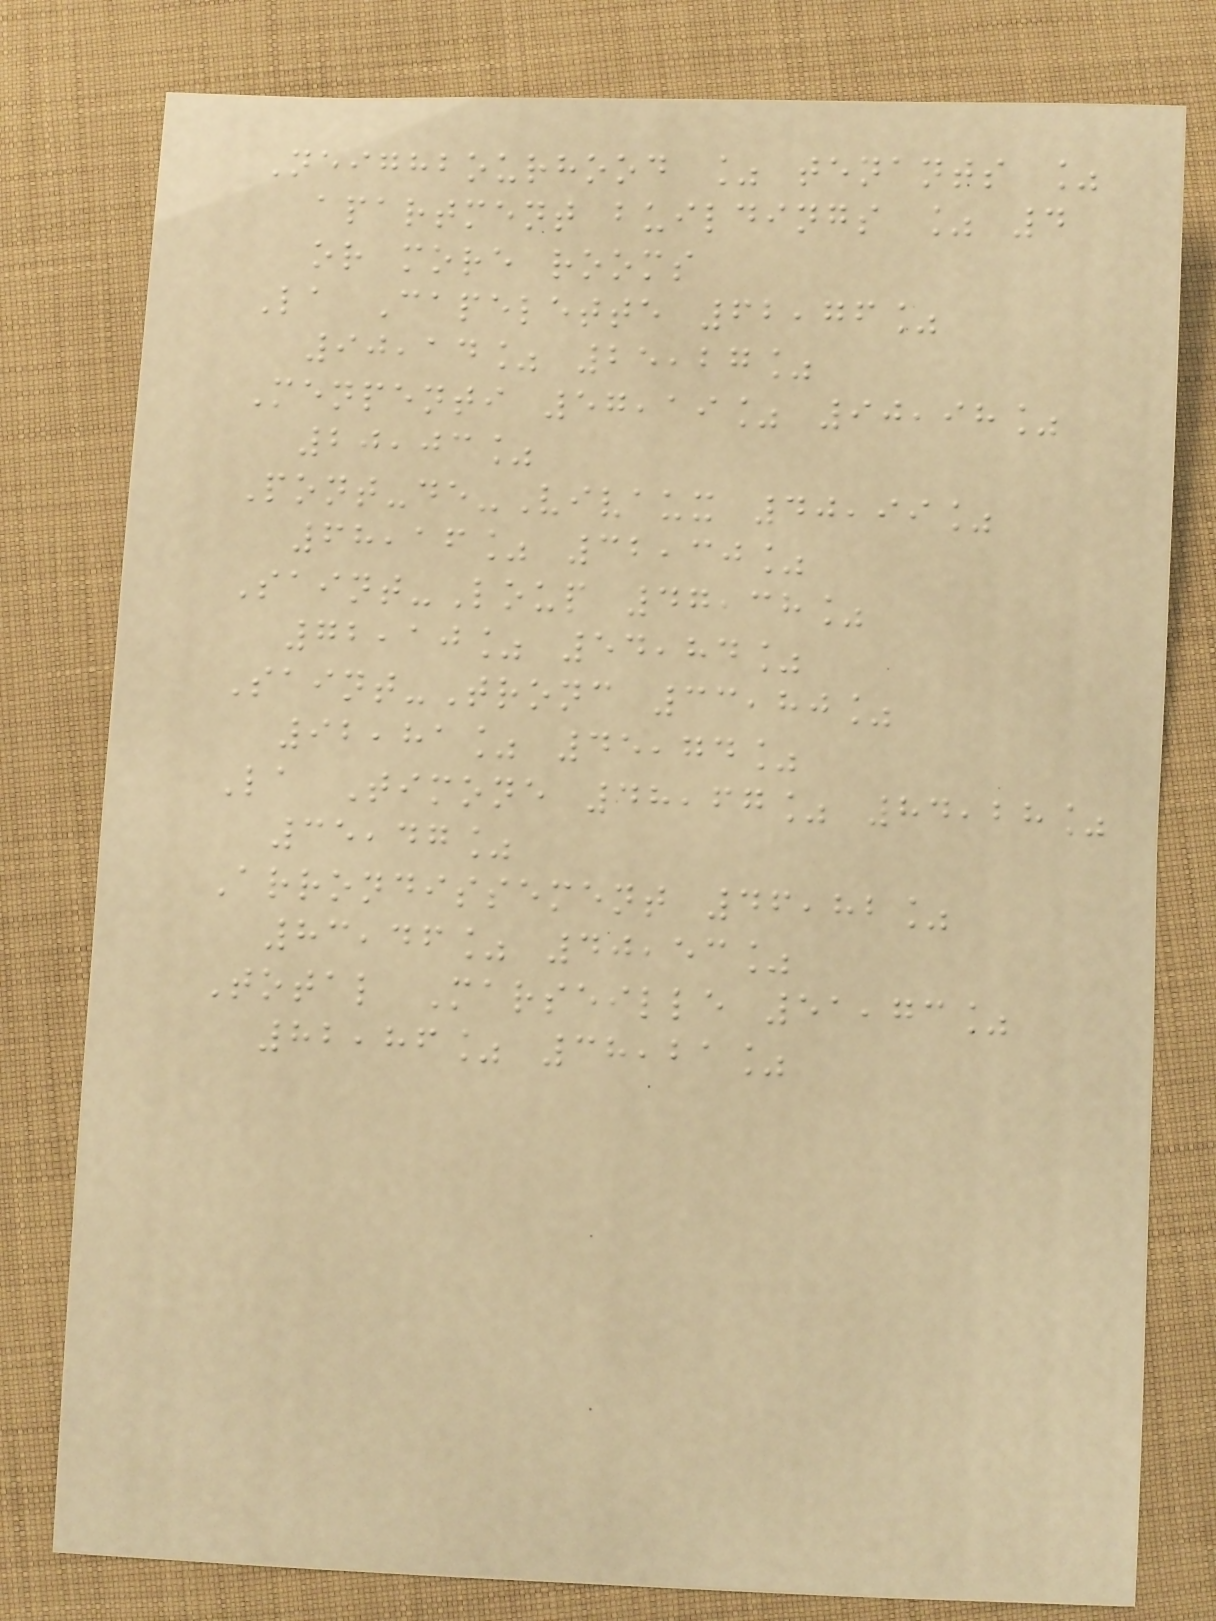Neighbourhood % tenants %
apartment buildings % 4
or more rooms
La Capelette 62,76%
90,14% 25,27%
Menpenti 57,19% 90,98%
20,03%
Pont-de-Vivaux 40,99%
68,16% 32,30%
Saint-Loup 47,38%
72,10% 54,84%
Saint-Tronc 33,80%
92,81% 45,74%
La Timone 48,67% 84,28%
35,47%
Arrondissement 46,82%
83,46% 40,53%
Total Marseille 51,73%
82,86% 38,21%
